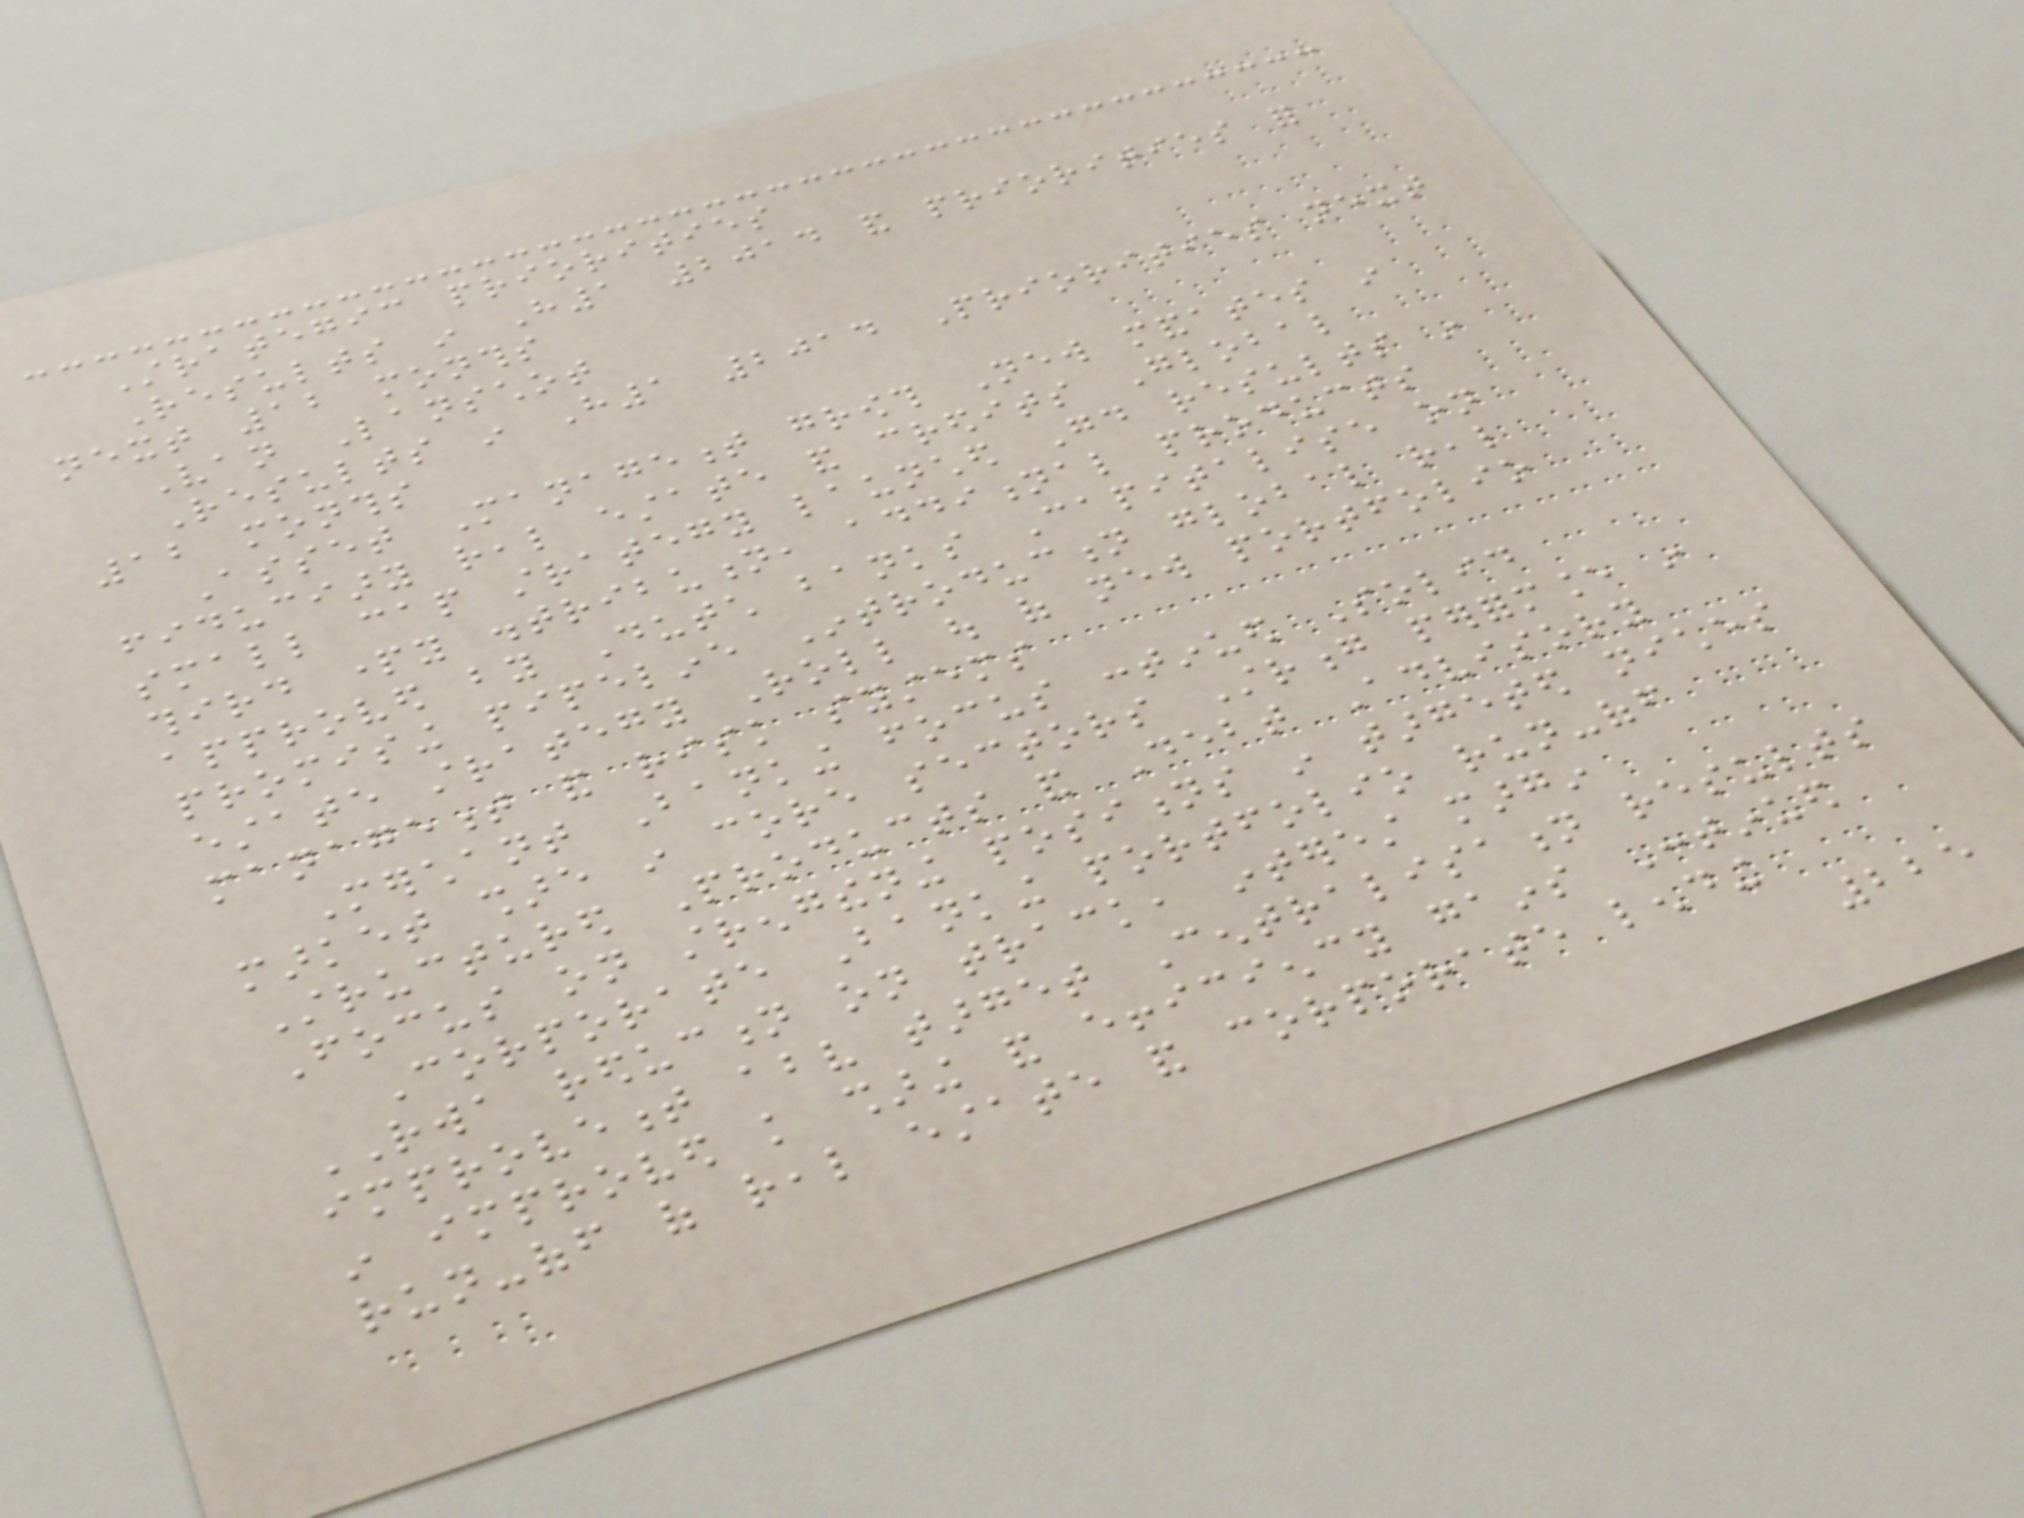Strategic priorities
Results in H1 2014 and priorities for
next 12 months
Van Lanschot
Results in H1 2014 Priorities next
12 months
Asset Management growth New mandates in
fiduciary real estate and credits Global
small cap strategy launched Good results in
third party distribution, additional products
approved by Dutch banks Capitalise on
promising pipeline Introduction global real
estate strategy Roll out of new portfolio
management and risk systems
Merchant Banking focus continued Solid
market share in core sectors Strong performance in
Structured Products and Debt Advisory
Focus on strengthening positions in targeted niches
Corporate Banking portfolio run-off
RWA reduction on track, interest margin
improvement above target Centralisation results
in improved knowledge sharing and efficiency gains Continued
run-off of real estate and corporate lending
225
